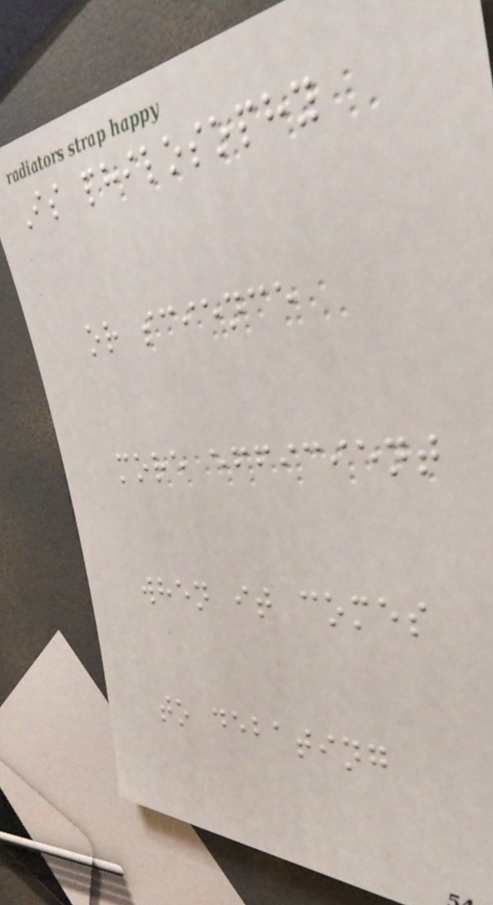Is philosophy
or science
more efficient
when it comes
to debating
